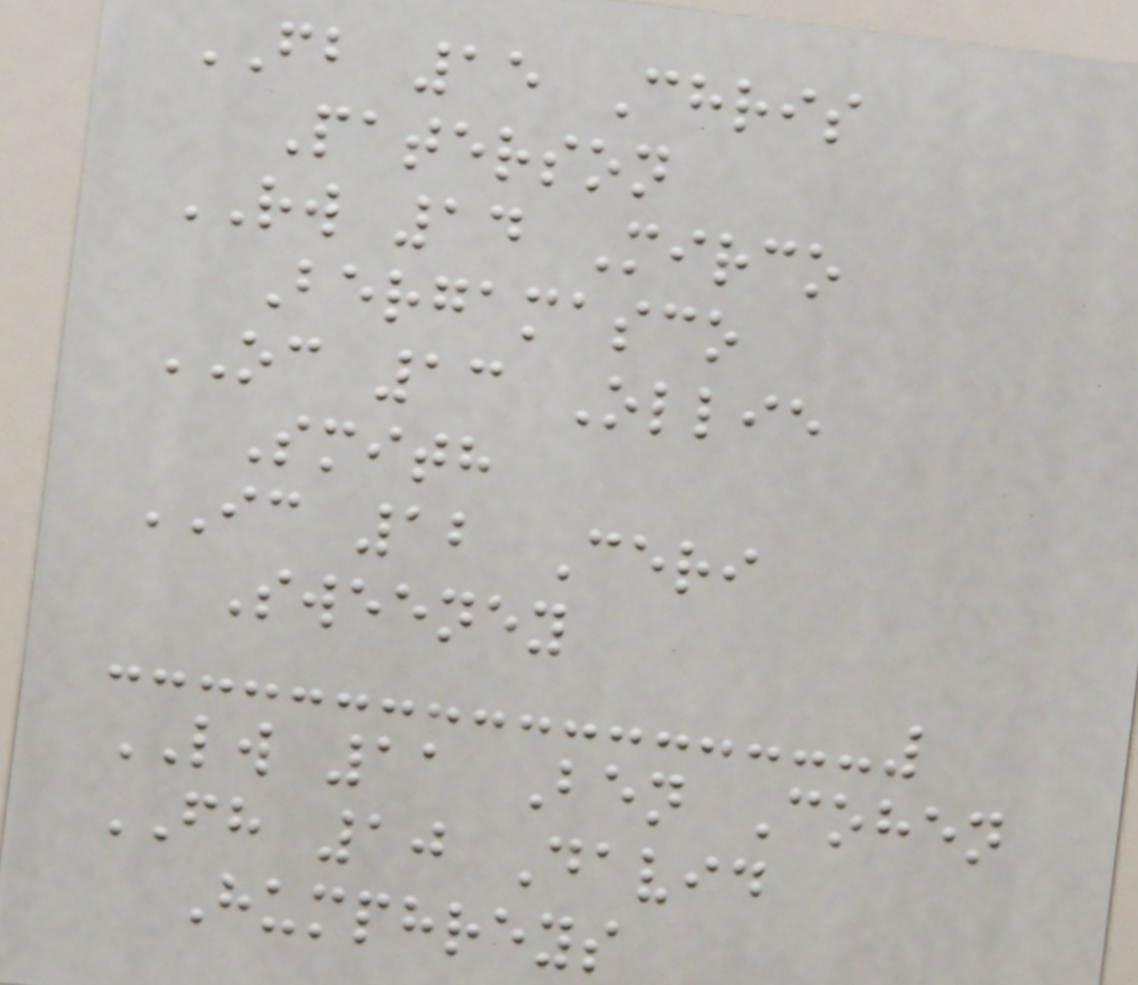FB 15 Chris
Paterson
RW 14 Mirco
Bergamasco
OC 13 Ollie
Smith
IC 12 Ceri
Sweeney
LW 11 Ben Cohen
FH 10 David
Humphreys
